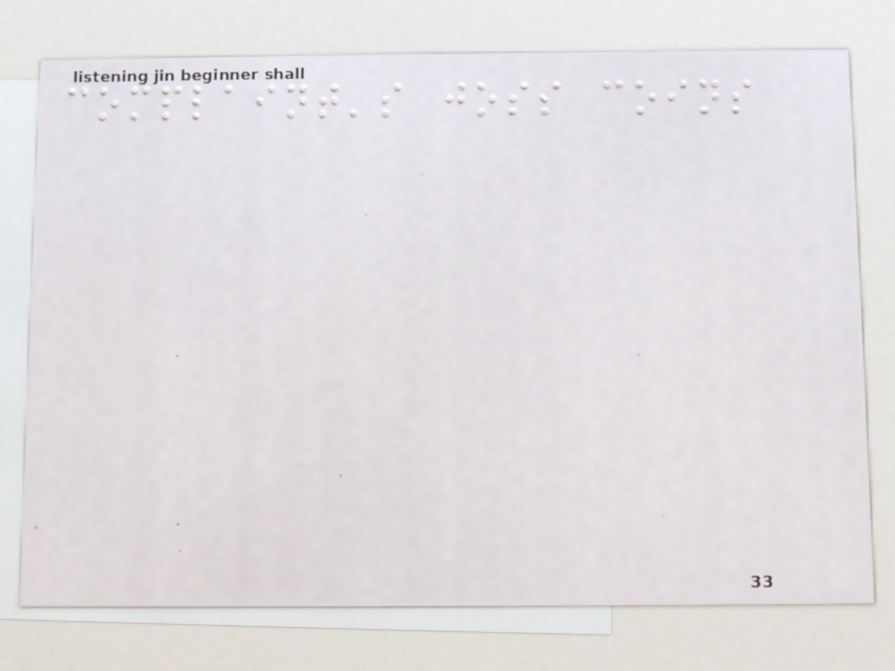complaint's joss coins
